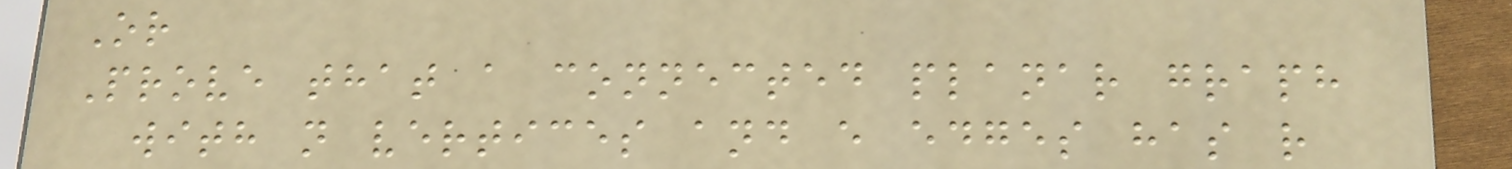Or
Prove that a connected planar graph
with n vertices and e edges has r
